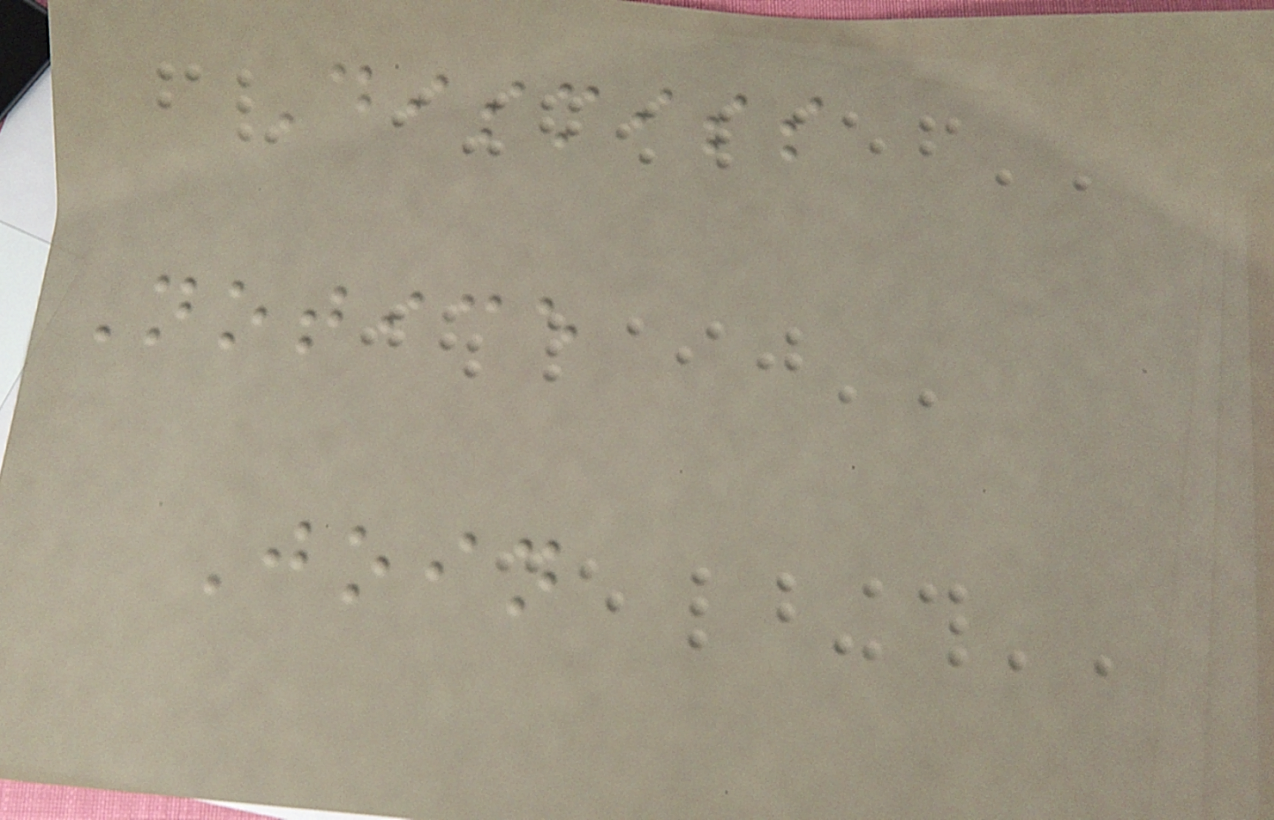Dismiss
Notice
Join
